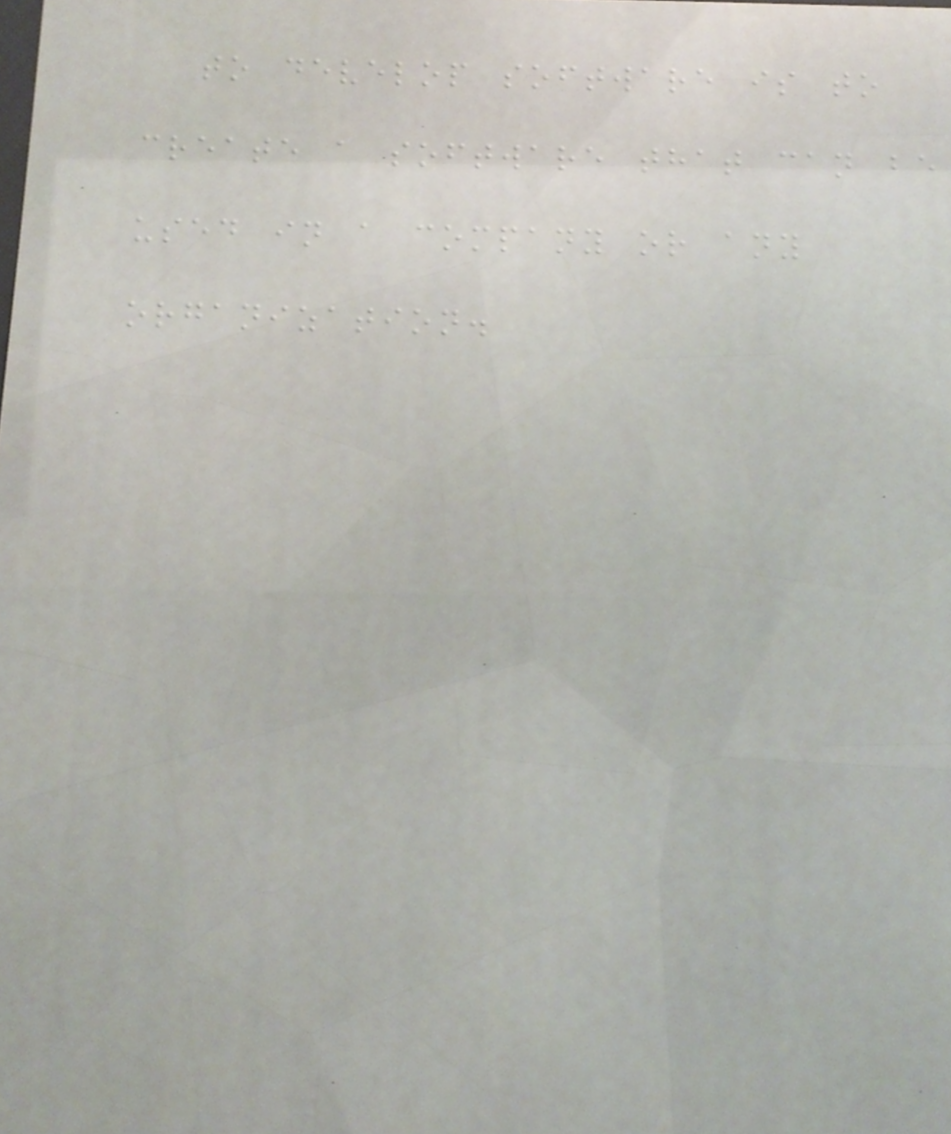to develop software is to
create a software that can be
used in a company or any
organization.
